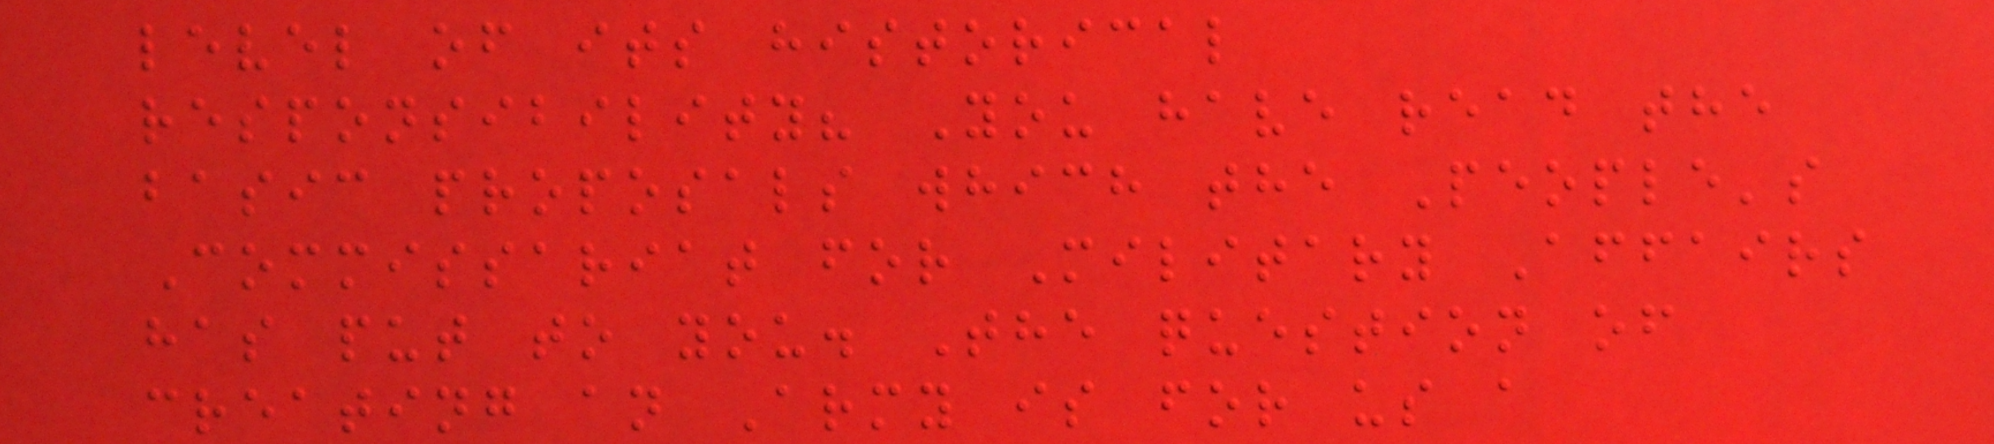level of its historical
responsibility? You have read the
basic proposals which the People's
Commissariat for Military Affairs
has put to you. The question of
creating an Army is for us a
